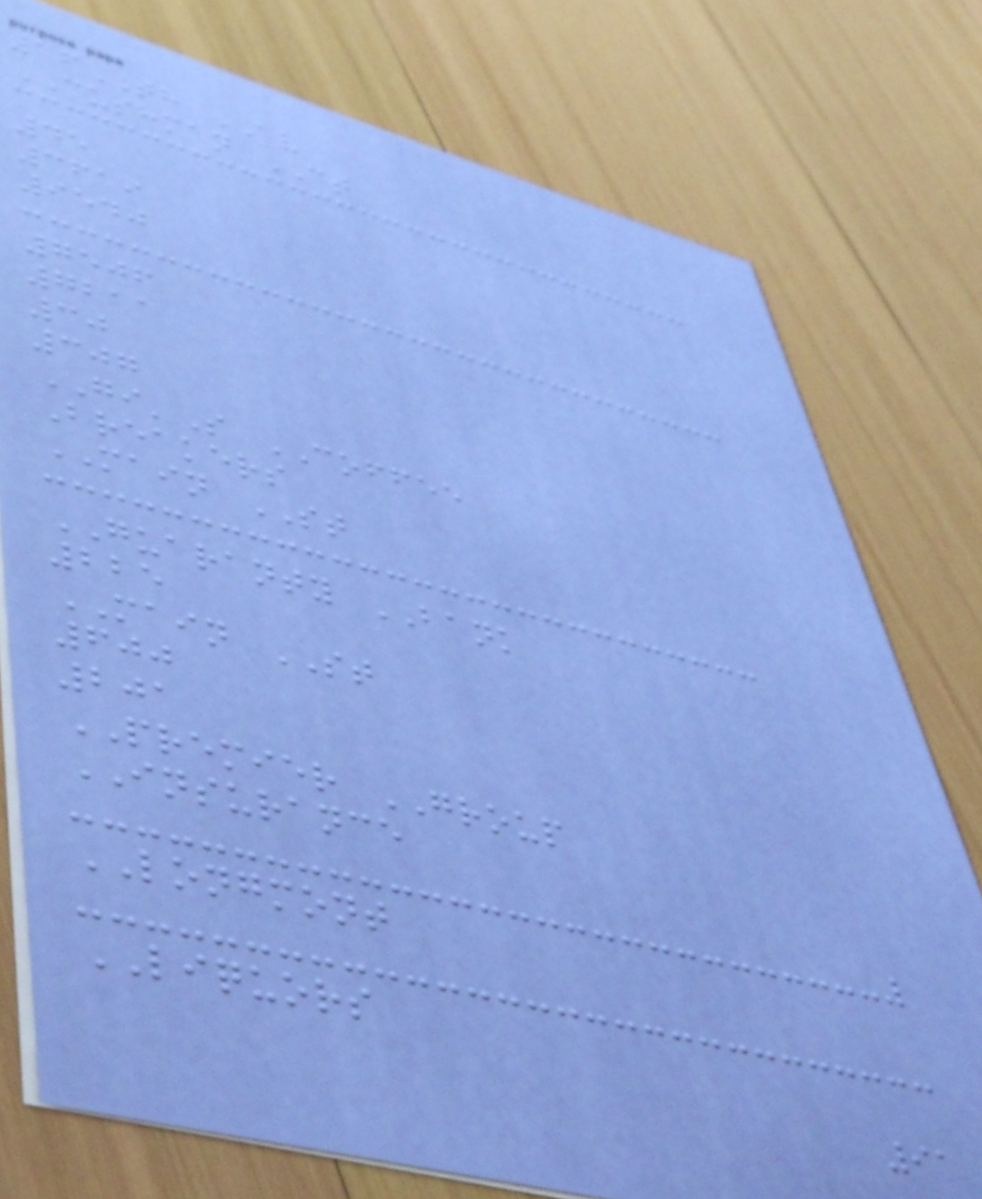16TH AV
CUSHMAN CT
45
3619
9540
7506
7211
30
307
GI'S COFFEE
Breakers
MAIN ST
GUARANTY BANK
225
MAIN ST
600
201
PREMIER GROUP
INSURANCE
LONGMONT
LIQUORS
91
